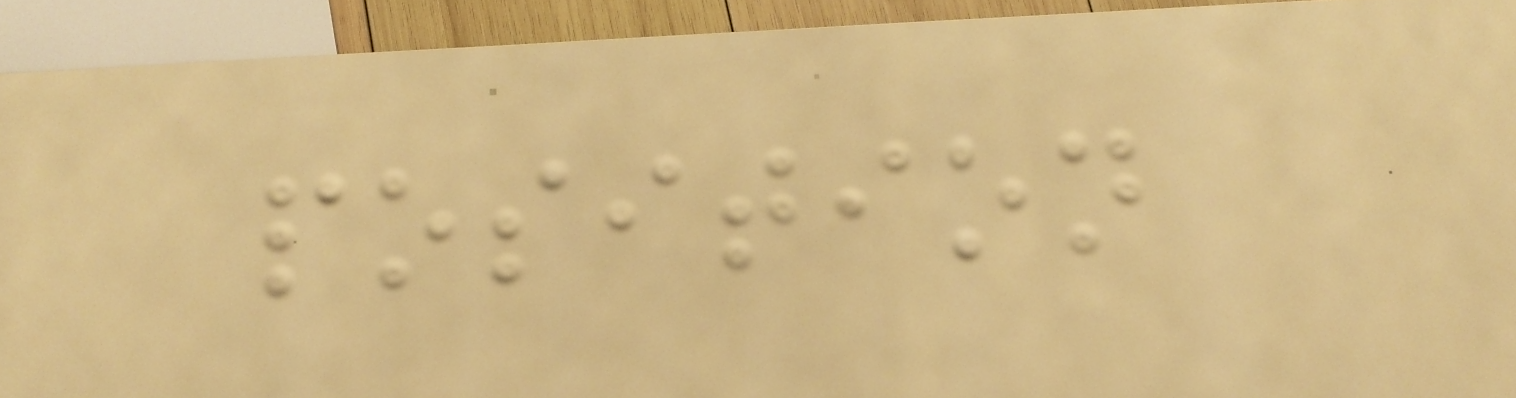position
